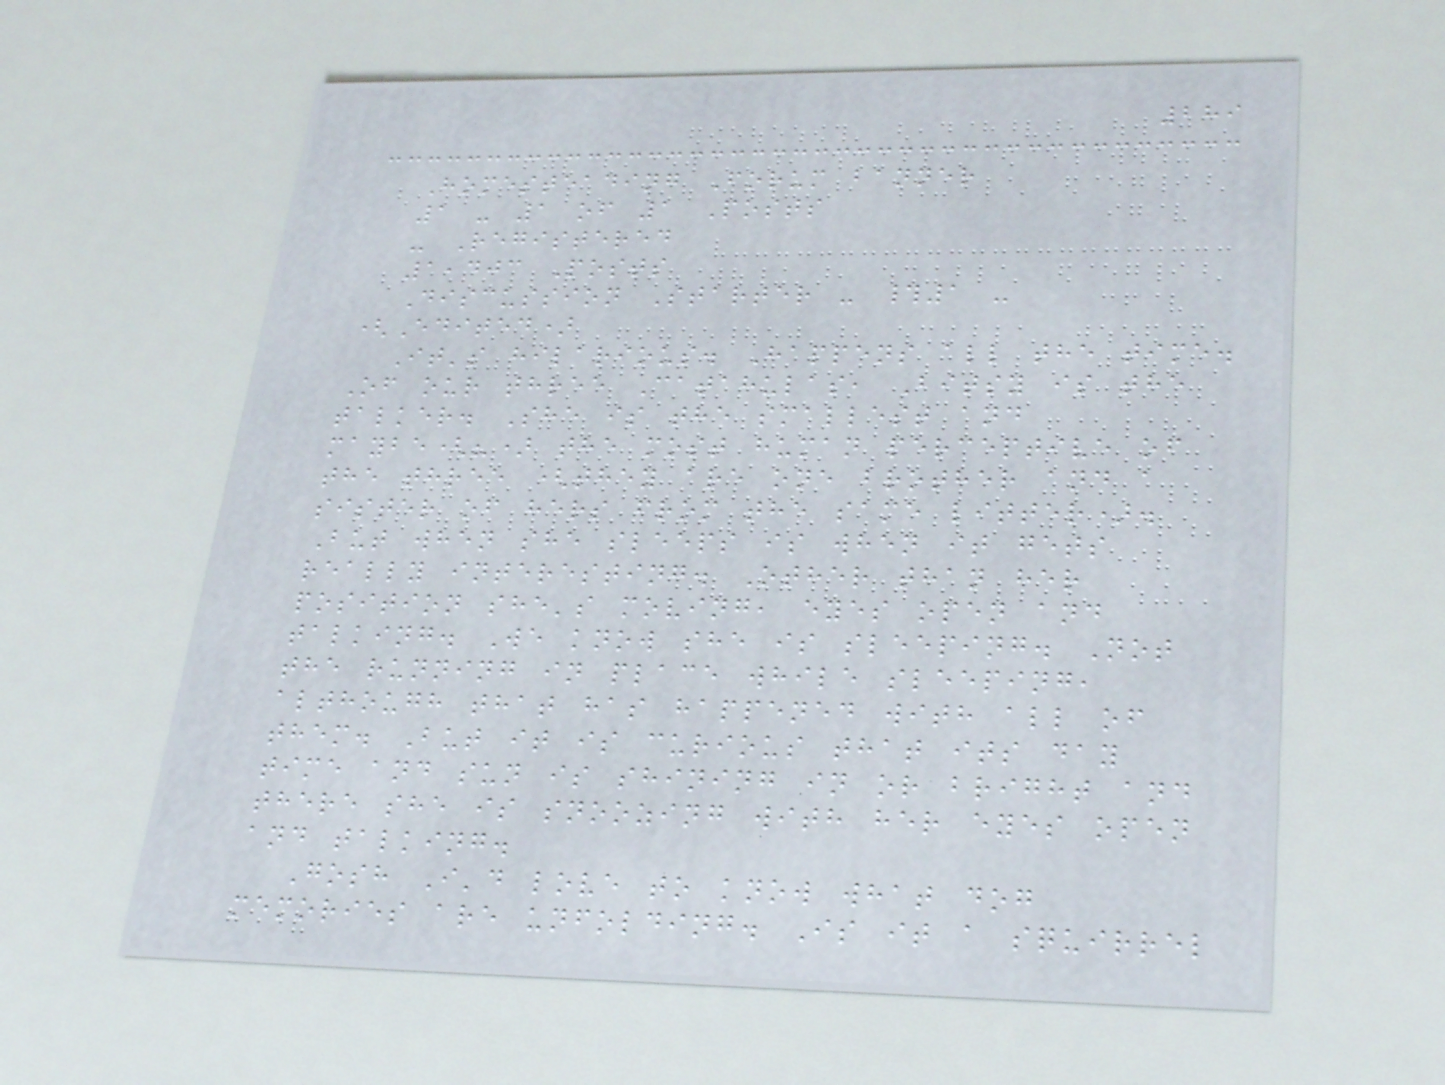289
Homesteading Forum banner
1 - 1 of 1 Posts
- Registered
1,403 Posts
Discussion Starter - #1 -
(Edited)
It's hilarious. Happens all the time.
Of our three Catahulas, Bitsy is the
talker. She is the smallest and
maybe(?) the most human perceptive of
the three (they are one brother and a
sister of hers from the same litter).
But when she sleeps is when it gets
really interesting. Other than her
position she's moving, eyes open and
talking. We know she is sleeping. Not
the running in place while sleeping,
although that has happened with all of
them. But it is curious that its day
time and sun is shining in or bright and
there she is snoozing with her eyes open
and talking.
Gosh I'd love to know what dog
memories are unfolding. Is it a squirrel
